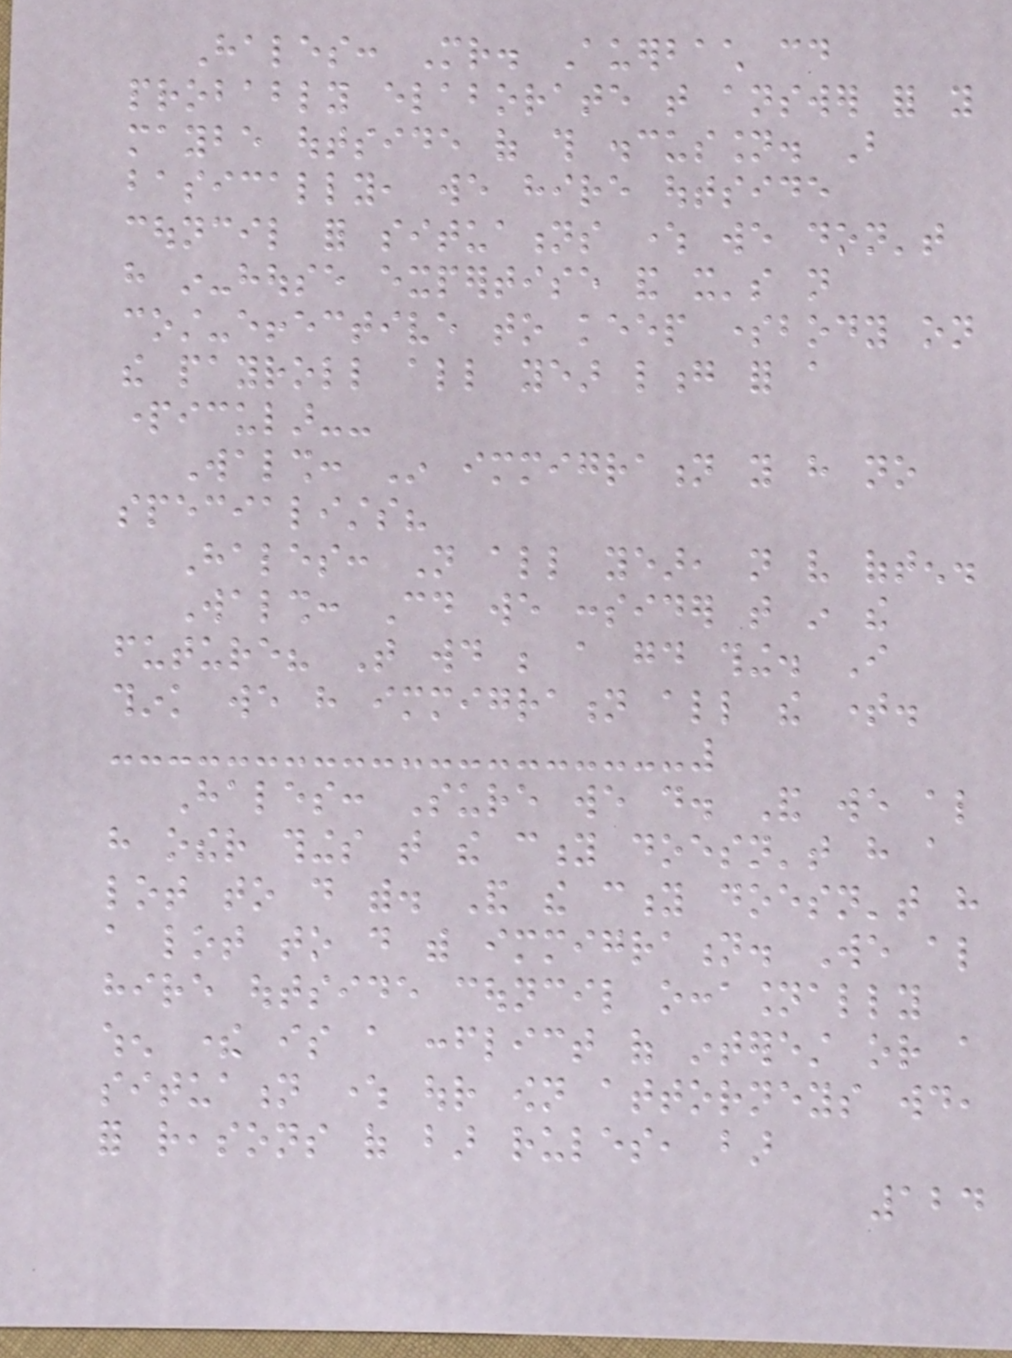Hales: Mr. Auerbach could
probably elaborate that answer for you
maybe outside of this discussion. But
basically, we hire outside
council for situations where we don't
have in-house expertise and it's not
cost-effective to keep somebody on
the payroll all year long for a
particular--
Walsh: In immigration you have no
specialists?
Hales: Not all year, not very often.
Walsh: Could we consider that in the
future? That would be a good thing. I
think we have immigration all the time.
Hales: Sure we do. And we also
have other things that the city doesn't have a
lot to do with. And the city doesn't have
a lot to do with immigration. We also
hire outside council occasionally
when there is a conflict of interest or a
situation where our own attorneys would,
for reasons of bar rules, bar
124
